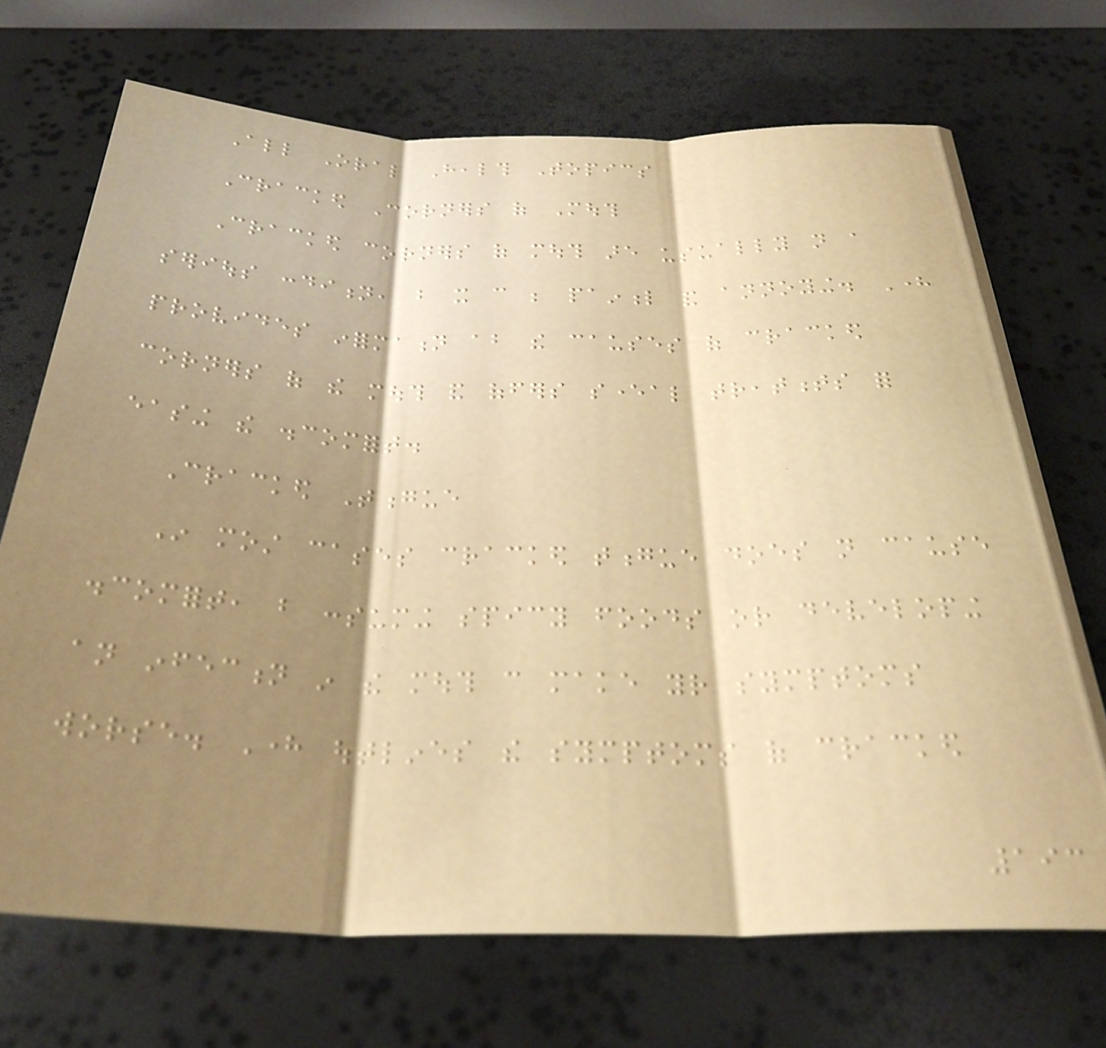All Oral Health Topics
Cracked Corners of Mouth
Cracked corners of mouth are usually not a
serious condition, but it can be painful and annoying. Here
provides information about the causes of cracked
corners of the mouth and offers several treatments for
easing the discomfort.
Cracked Tongue
In most cases cracked tongue does not cause
discomfort, but consuming spicy foods or developing
an infection in the mouth can make your symptoms
worse. Here outlines the symptoms of cracked
193
